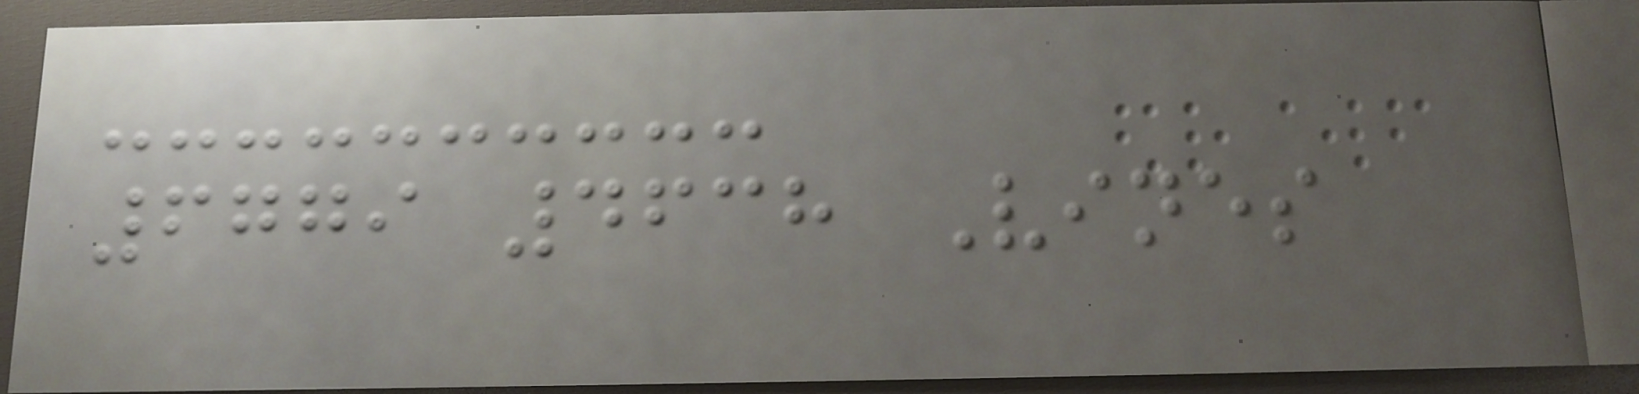6779 4638 Vines
